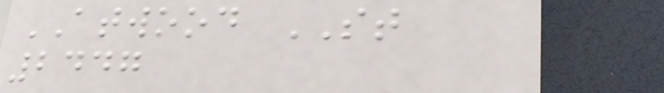ATWOOD ST
2447
